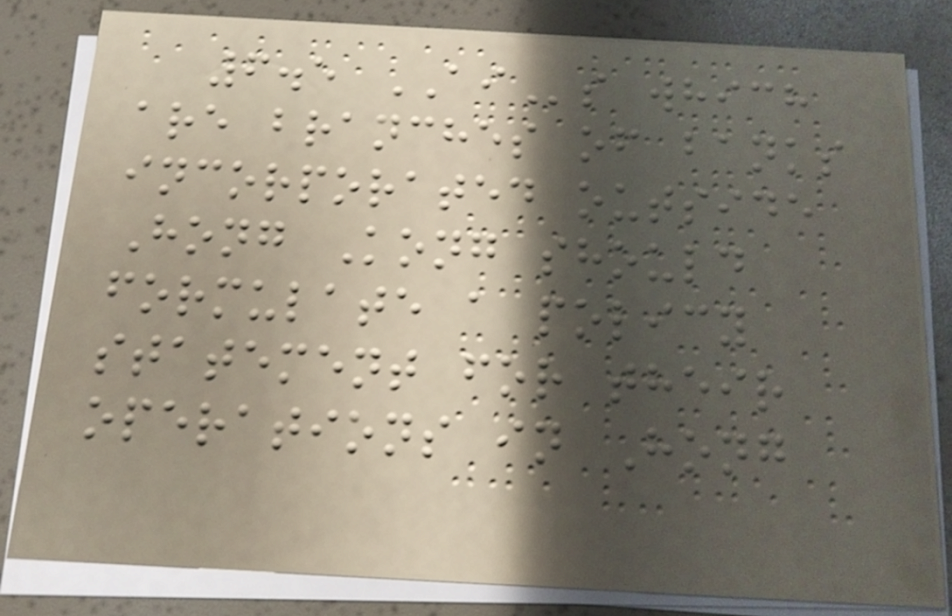6.5 AIs which
are branches of banks
incorporated outside
Hong Kong should
formulate a policy
statement for their
operations in Hong
